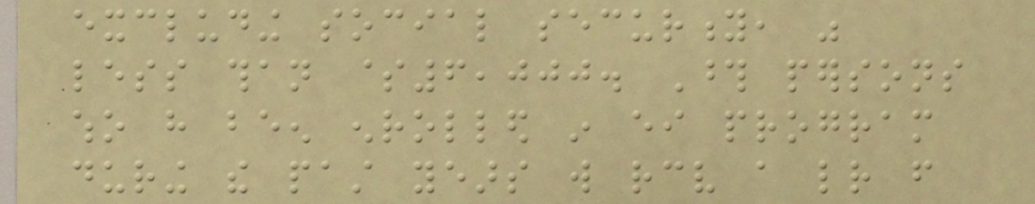excluding social security, was
less than $6,000. Those persons
who have been enrolled in either program
during the past years will receive a letter from
